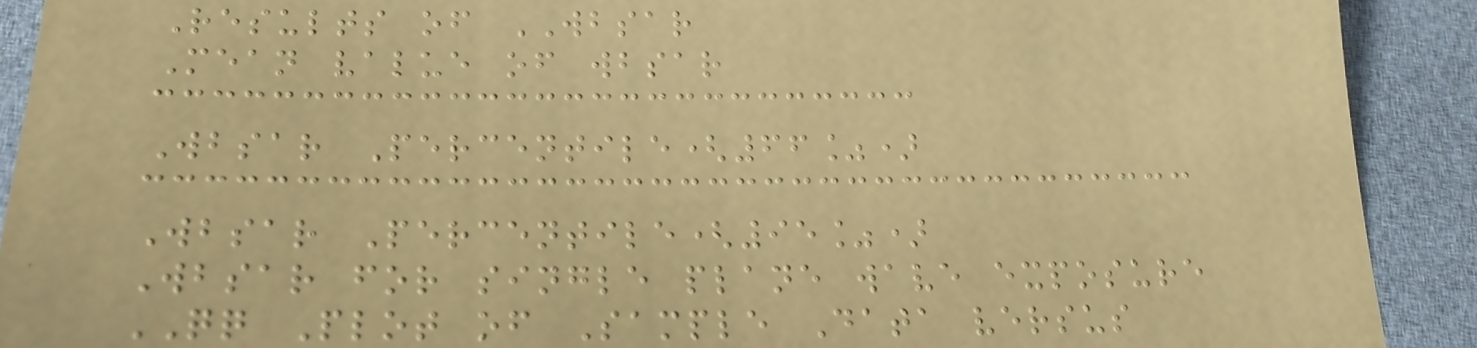Results of WBSAR
Mean value of wbsar
Wbsar Percentile(66%)
Wbsar Percentile(95%)
Wbsar for single plane wave exposure
QQ Plot of Sample Data versus
